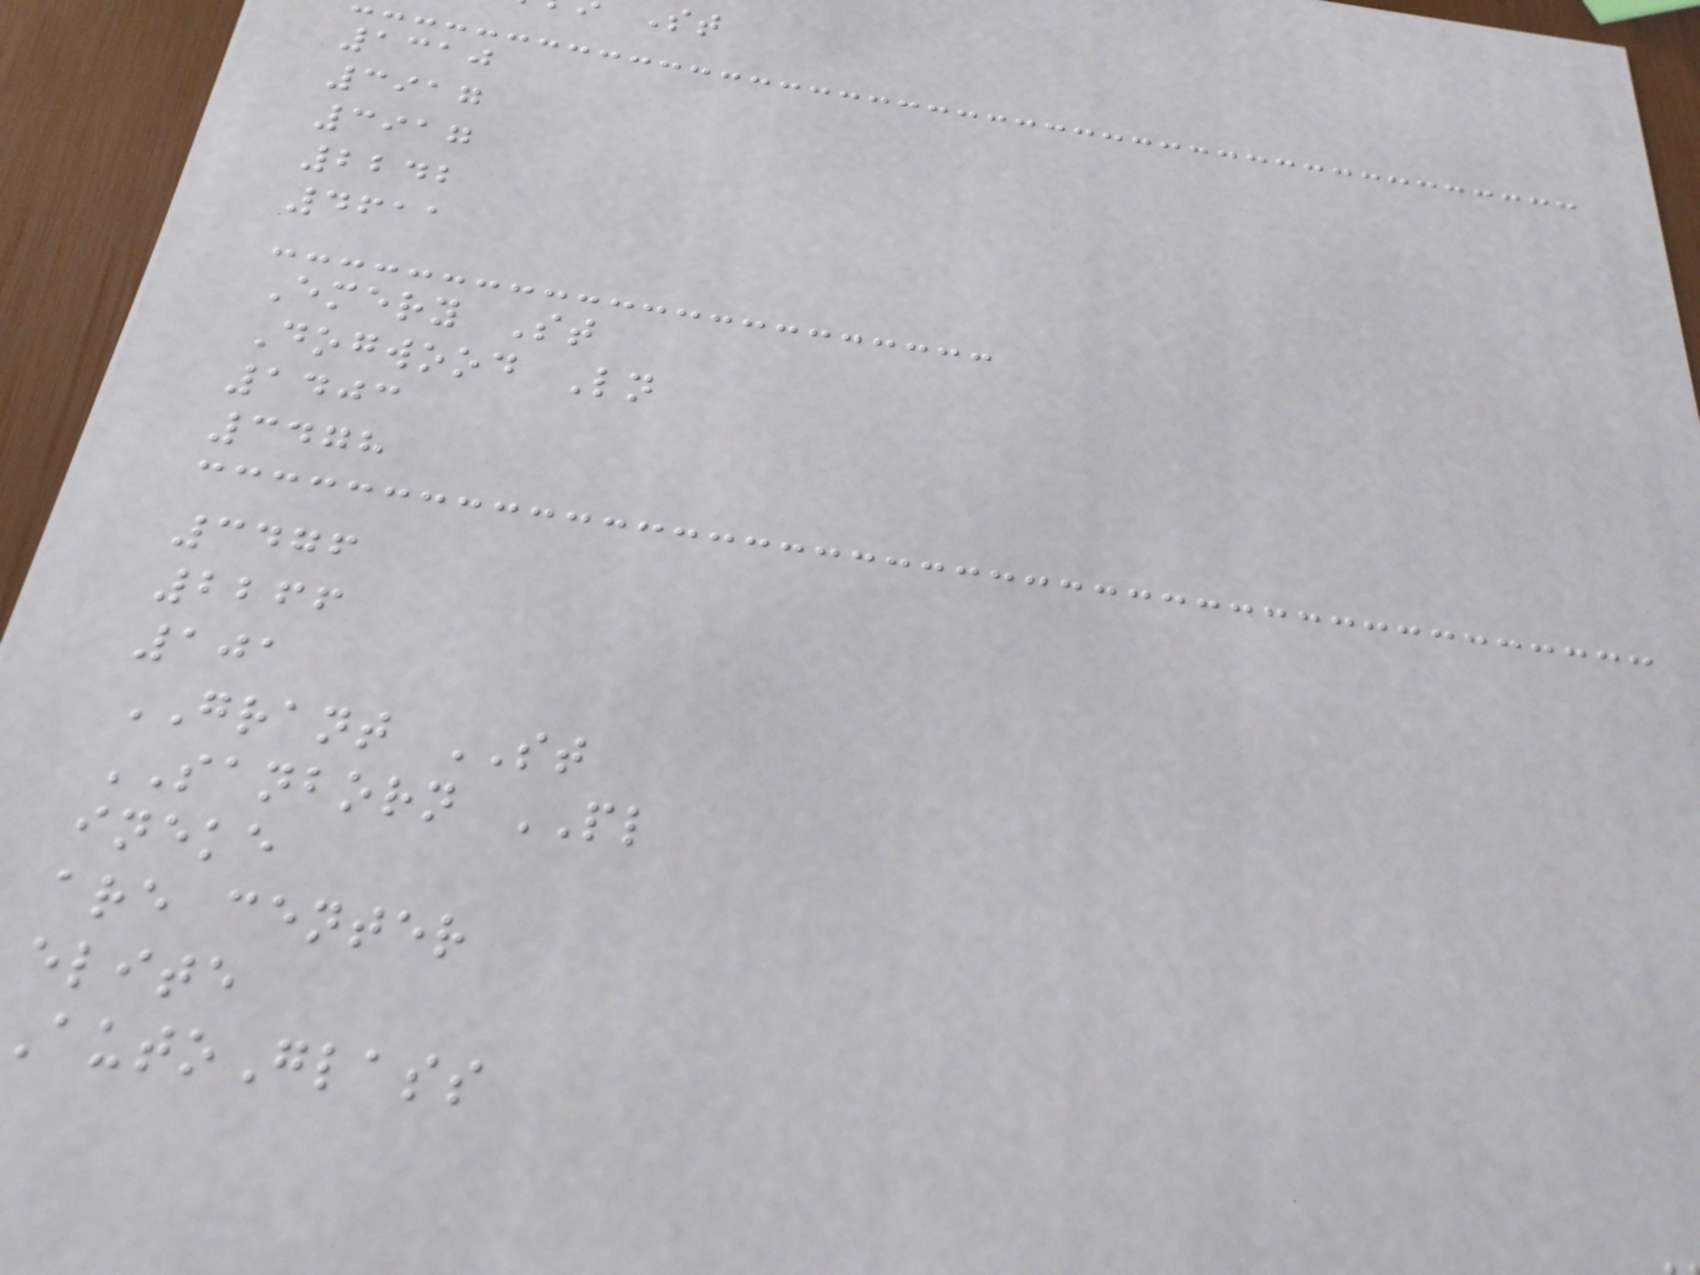1310
3917
3917
2242
4611
Emery St
Dogwood Ln
1403
3478
3476
2266
101
GRANT ST
SANBORN PL
ineke
are center
elite
utoGlass
